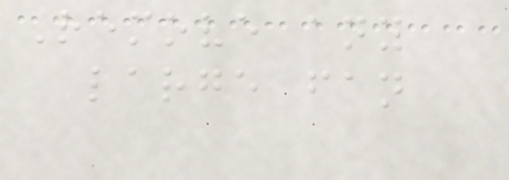Remove any
large fan
